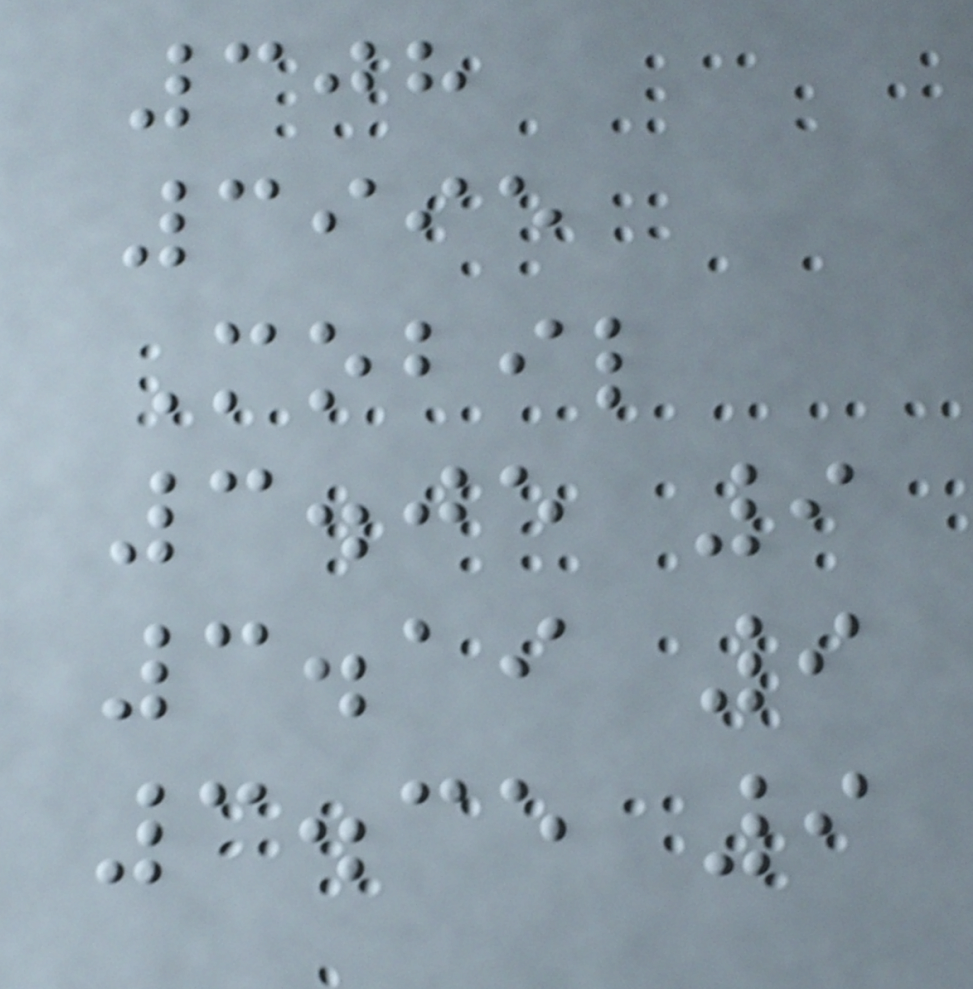308
3995
Mobil
3.05 9
3.19 9
3.35 9
